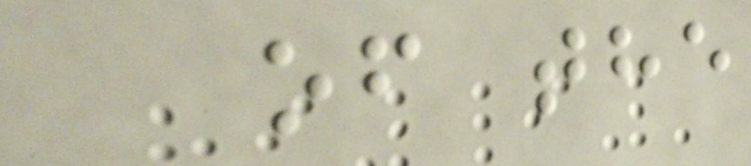of the
